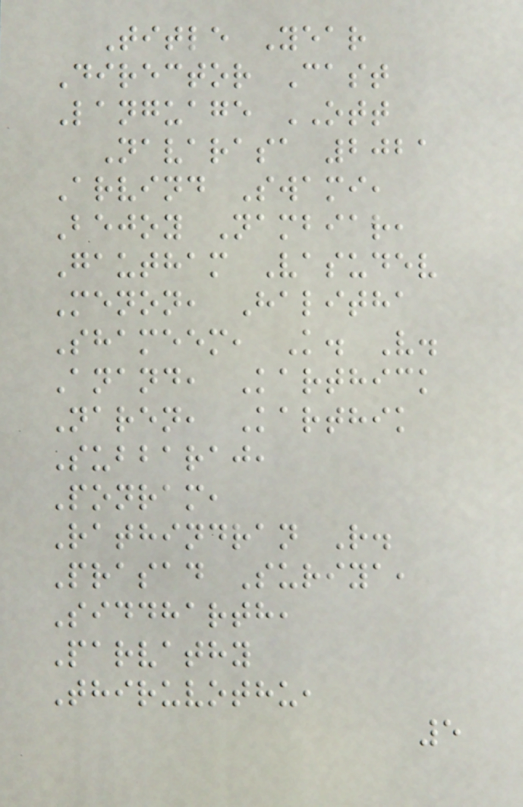Title Year
Director Cast
Language OTT
Navarasa 2021
Arvind Swami,
Bejoy Nambiar,
Gautham Vasudev
Menon, Halitha
Shameem, K. V.
Anand, Karthick
Naren, Karthik
Subbaraj,
Ponram,
Rathindran R.
Prasad Suriya,
Siddharth,
Parvathy
Thiruvothu,
5
